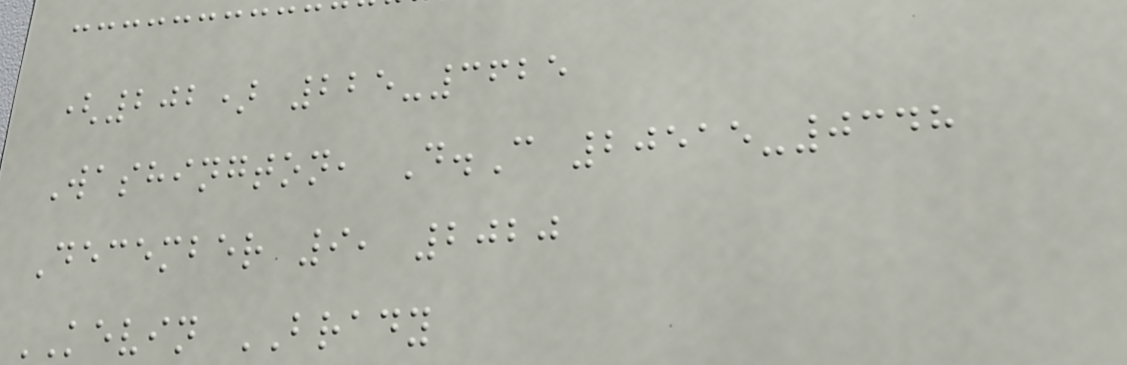(202) 225-3625
Washington, D.C 20515-0348
December 9, 2020
KEVIN BRADY
